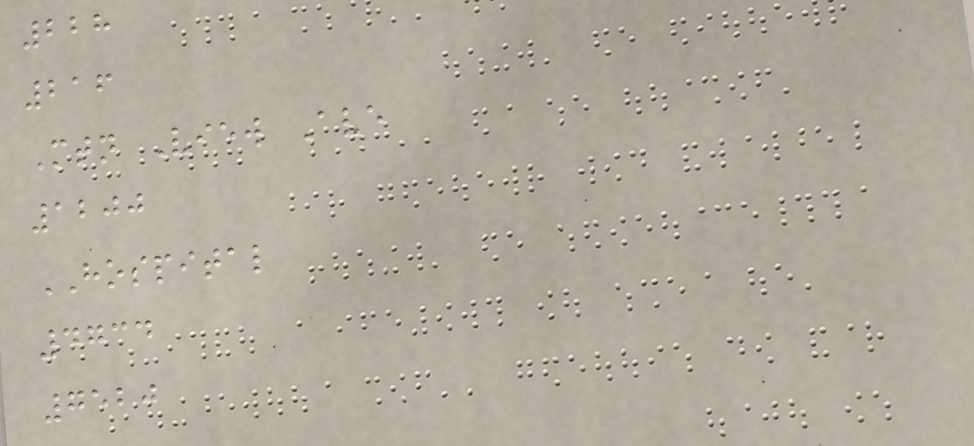228
216
Mtn View Ave
1200
HOSPITAL
4734
7520
